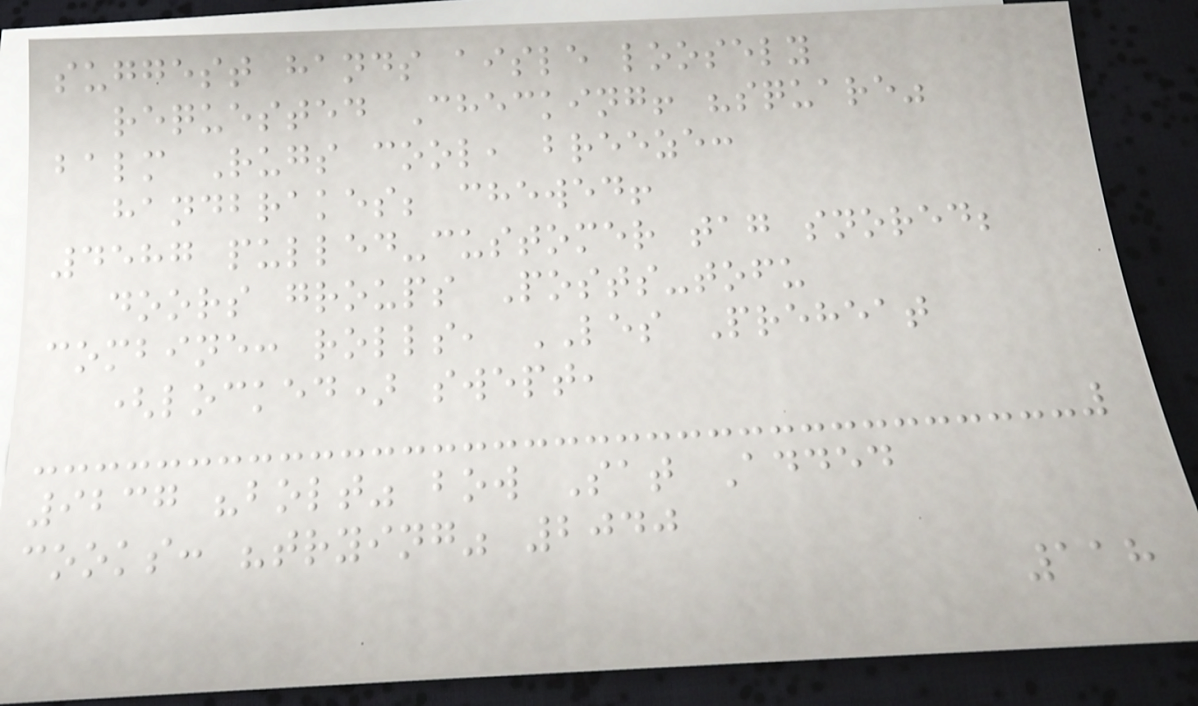suggest hands aisle loosely
requested Checking! "square"
balm Rugs cool, breeze:
handbrakes; chewed!
4587 pulled-customer tag snored;
doors groups Posts-tofu
combine: rolls, LES Preheat
(locked) swept,
9237 "bolt" bow Sat Added
cooks: "trying" 2040
118
